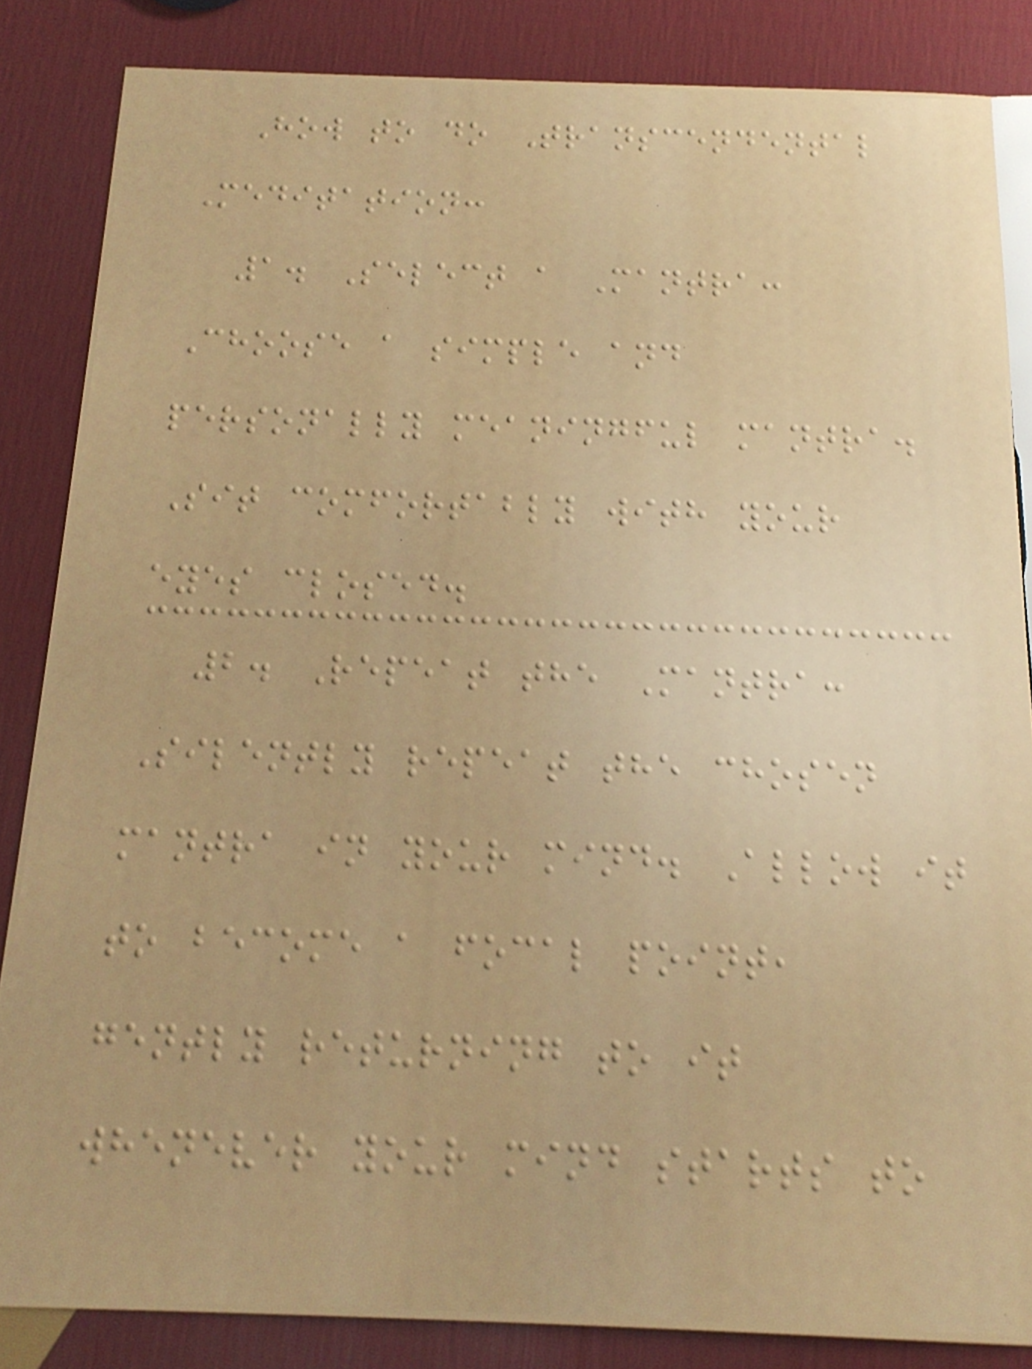How to do Transcendental
Meditation:
1. Select a Mantra:
Choose a simple and
personally meaningful mantra.
Sit comfortably with your
eyes closed.
2. Repeat the Mantra:
Silently repeat the chosen
mantra in your mind. Allow it
to become a focal point,
gently returning to it
whenever your mind starts to
